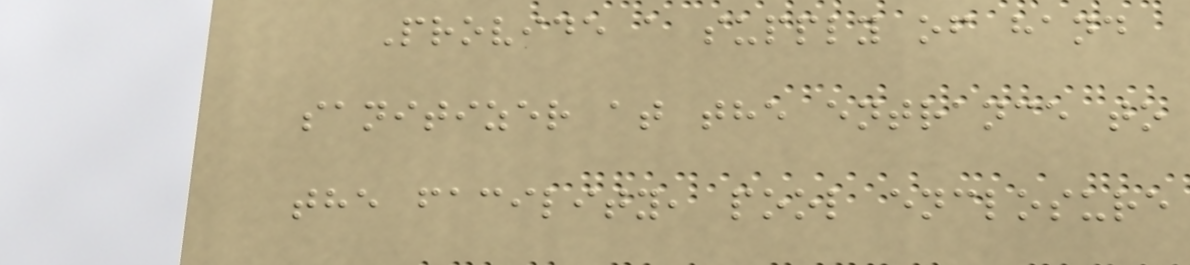Provide a supply of hand
sanitizer at the entrance to
the facility, pool enclosure
